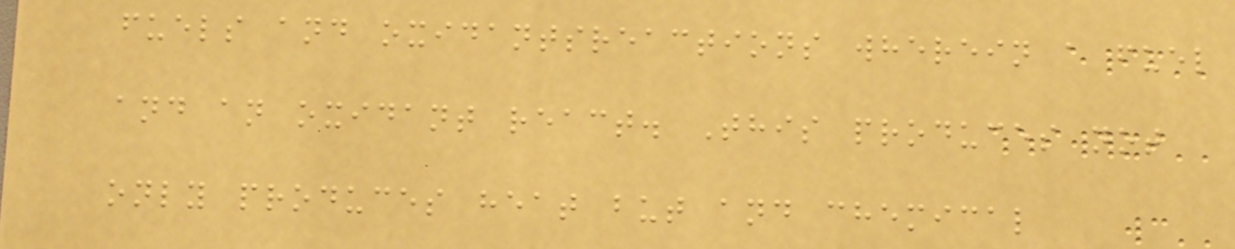fuels and oxidantsreactions wherein a fuel
and an oxidant react. This produces not
only produces heat but and chemical
